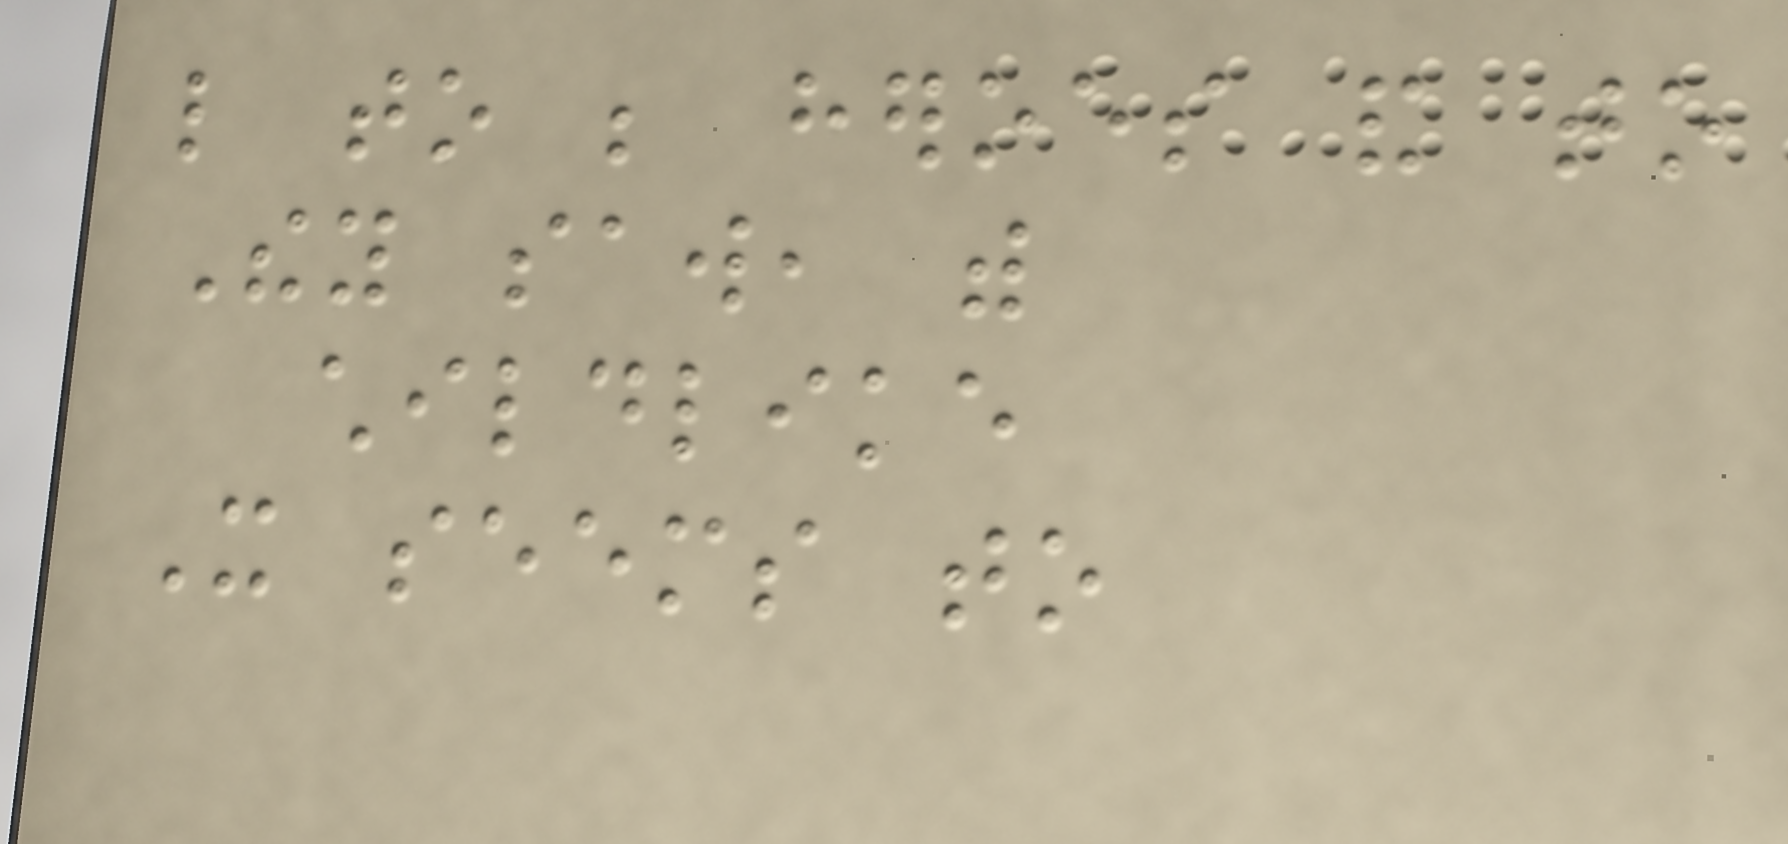like to be heroes and to
They saw, with
childlike
It seems to
